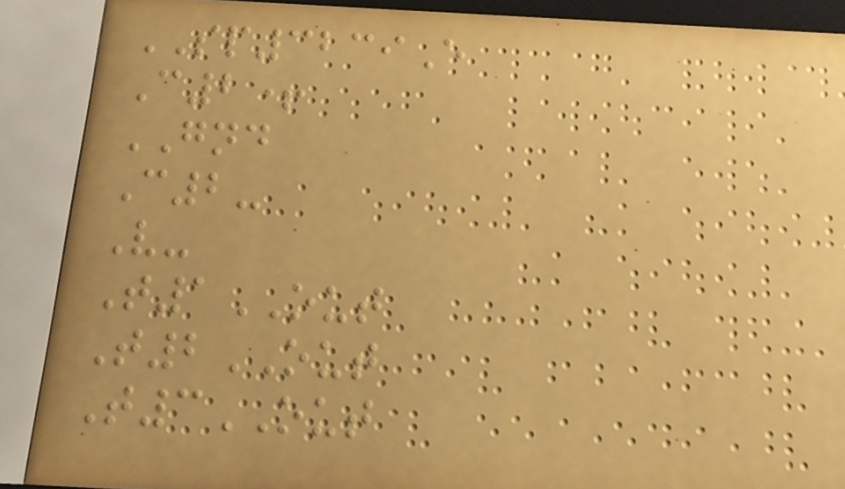SP3239E
C2+
GND
C2-
V-
T1OUT
T2OUT
T3OUT
